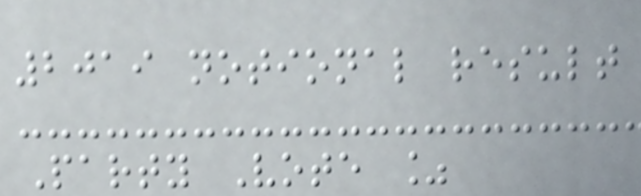2019 notional result
Party Vote %
